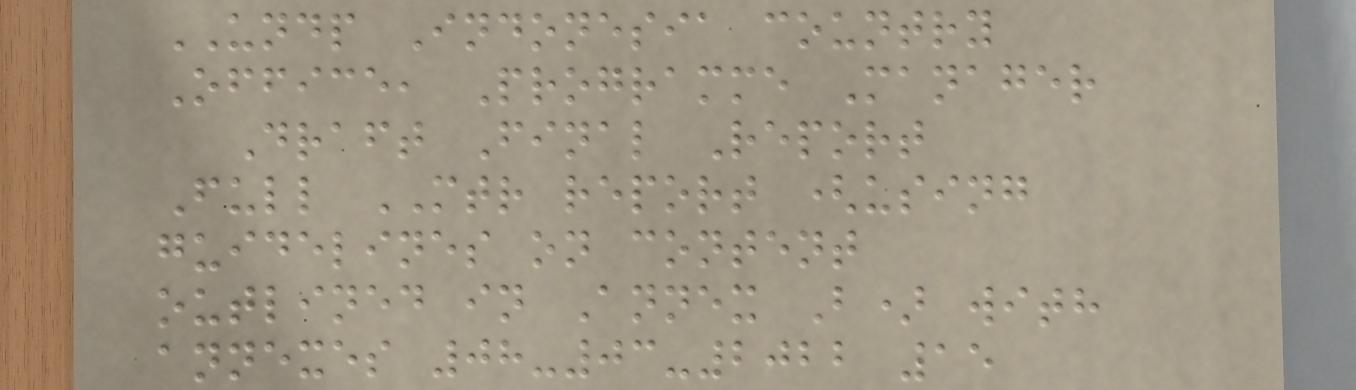UNDP Indonesia country
Office, Programme Manager
Draft Final Report
Full MTR report (using
guidelines on content
outlined in Annex B) with
annexes 08-03-2022 15
